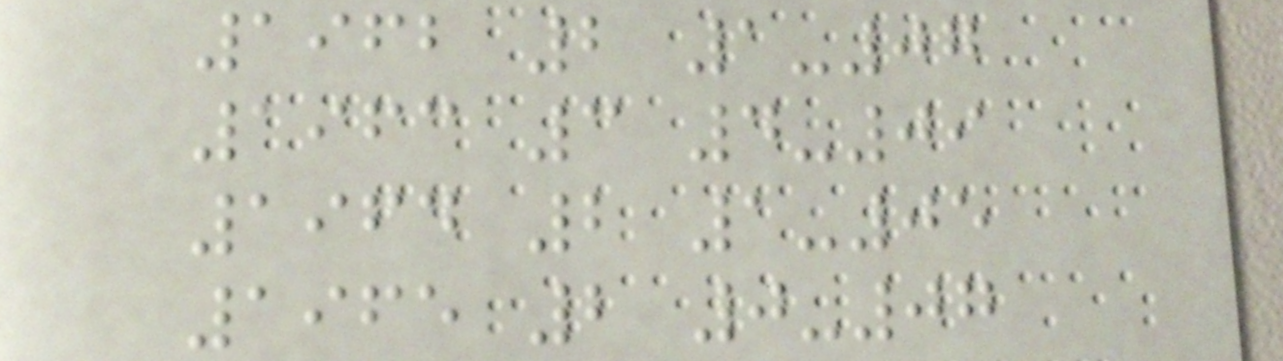1962 2 1-07
1963 3 4-09
1964 2 1-05
1965 2 0-07
